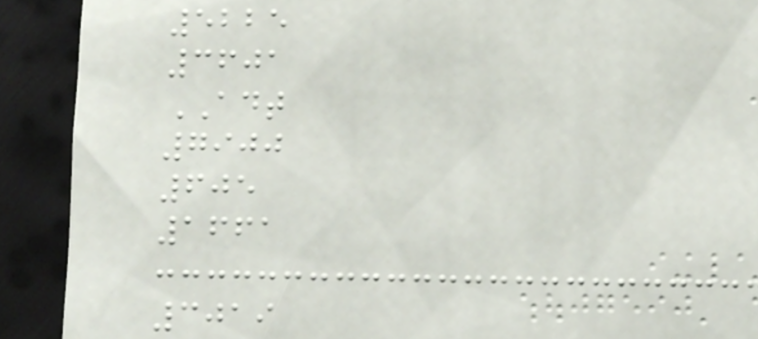5225
3601
ADT
7900
605
1661
3019
